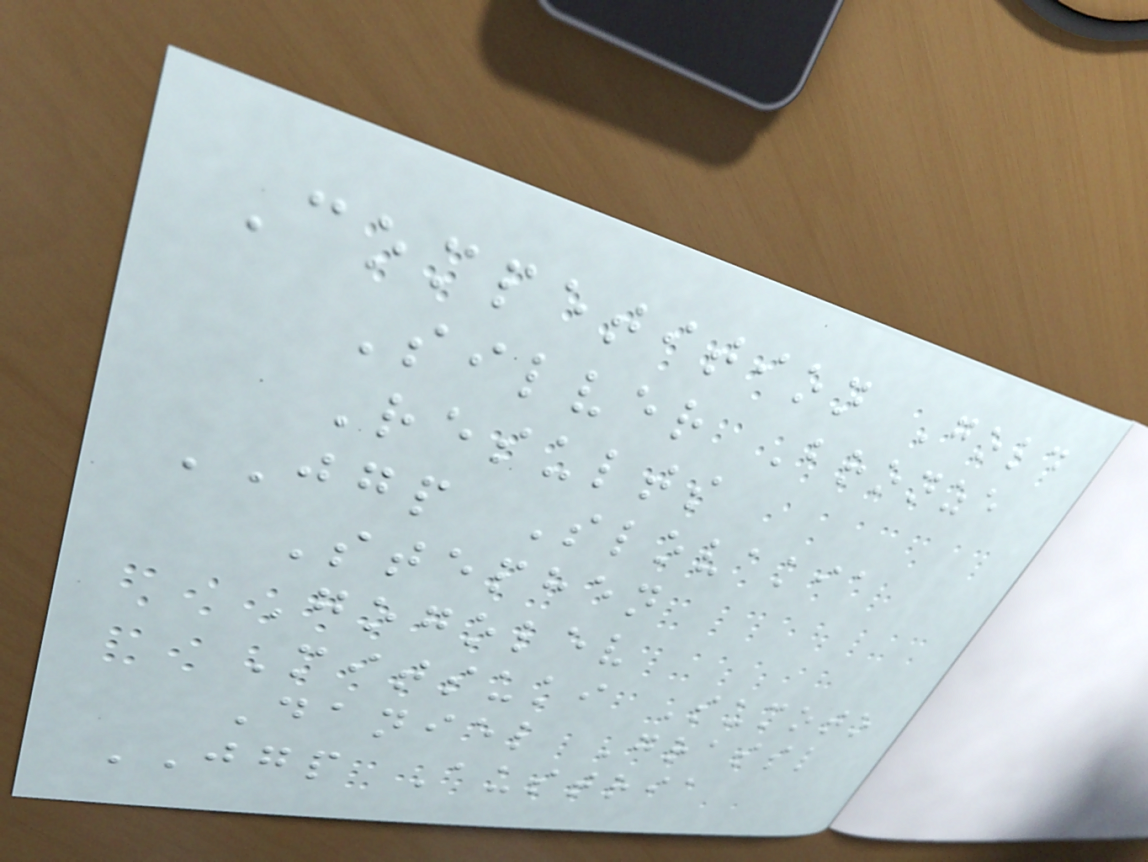Competition Gold
Silver Bronze
Results
JGP Slovakia
Stephen
Gogolev
Mitsuki Sumoto
Daniel Grassl
JGP Austria
